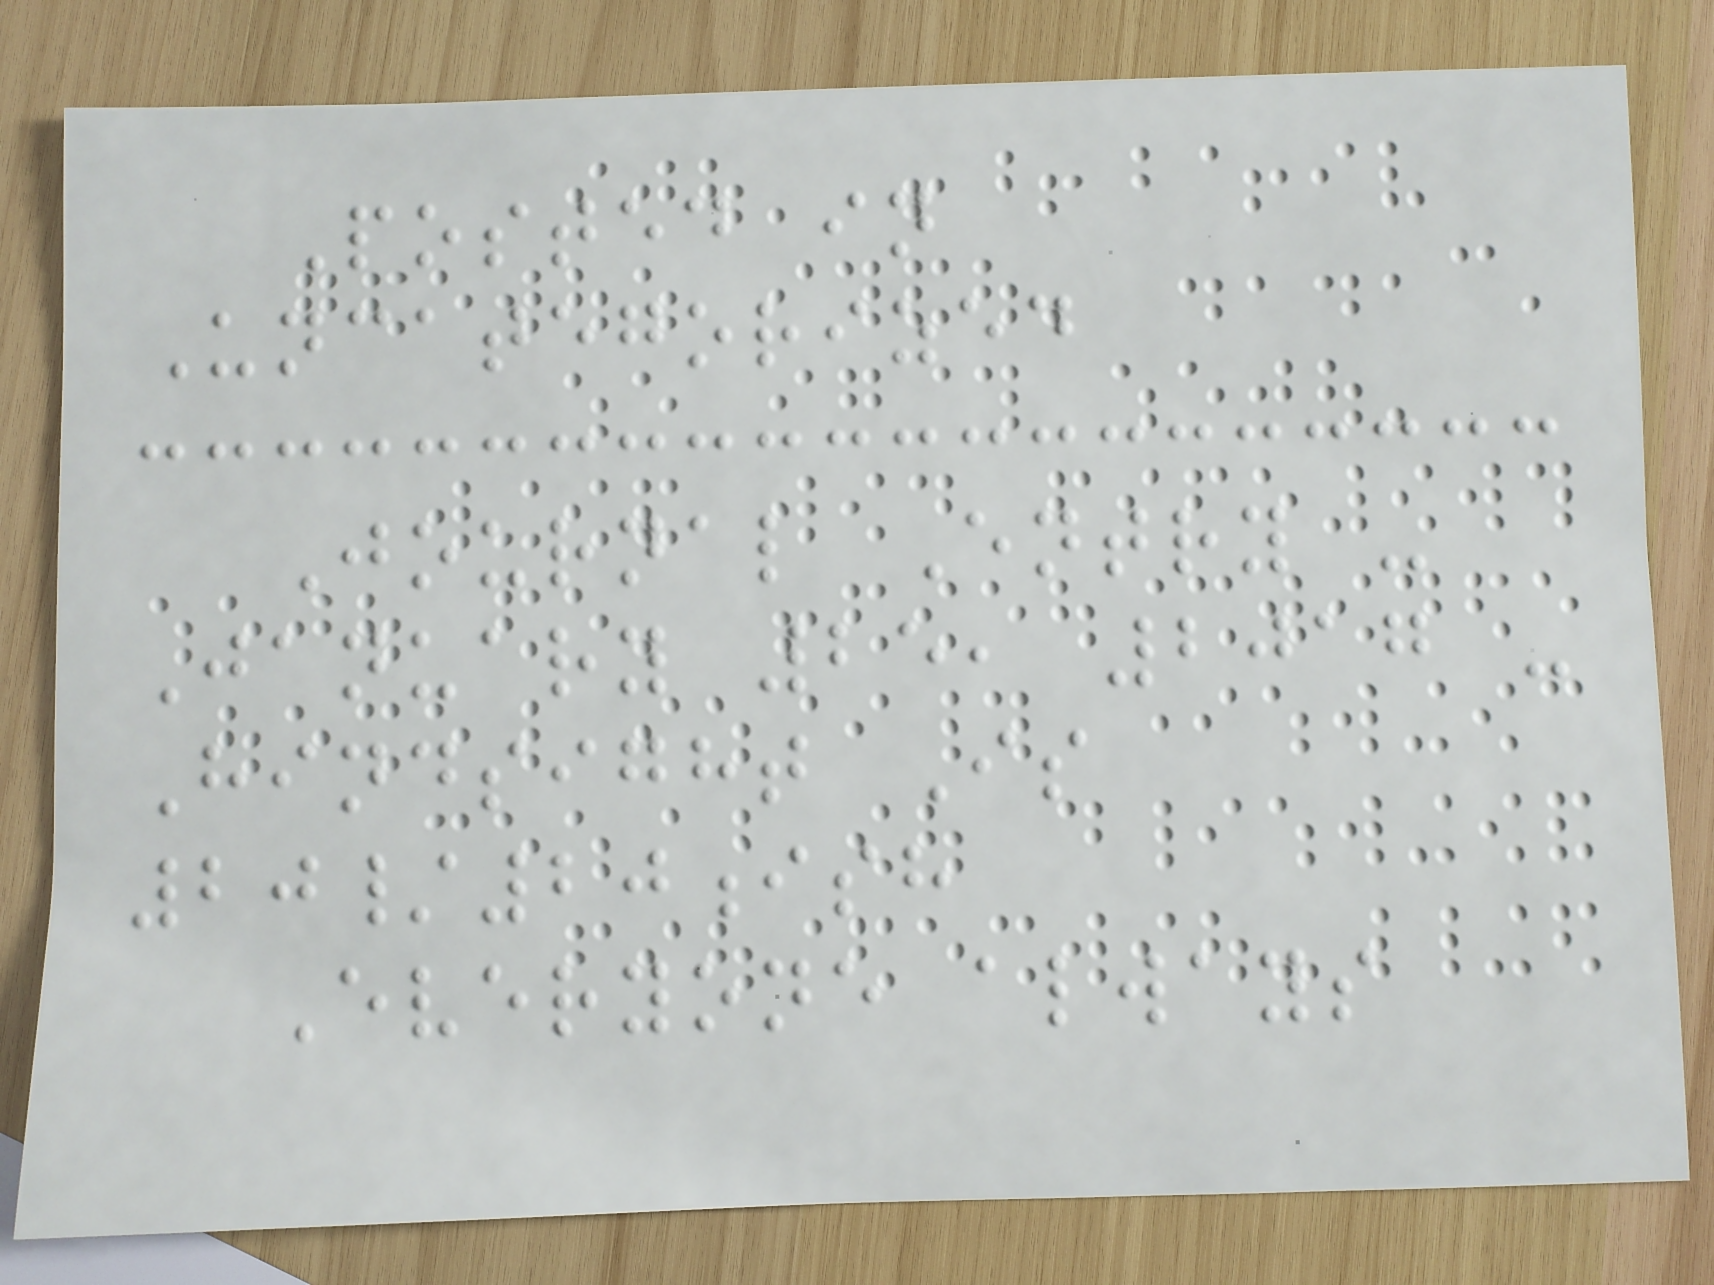Posted in
Uncategorized
Journal Entry -
January 25, 2017 -
Hindsight Is
20/20ish
Everyone always
